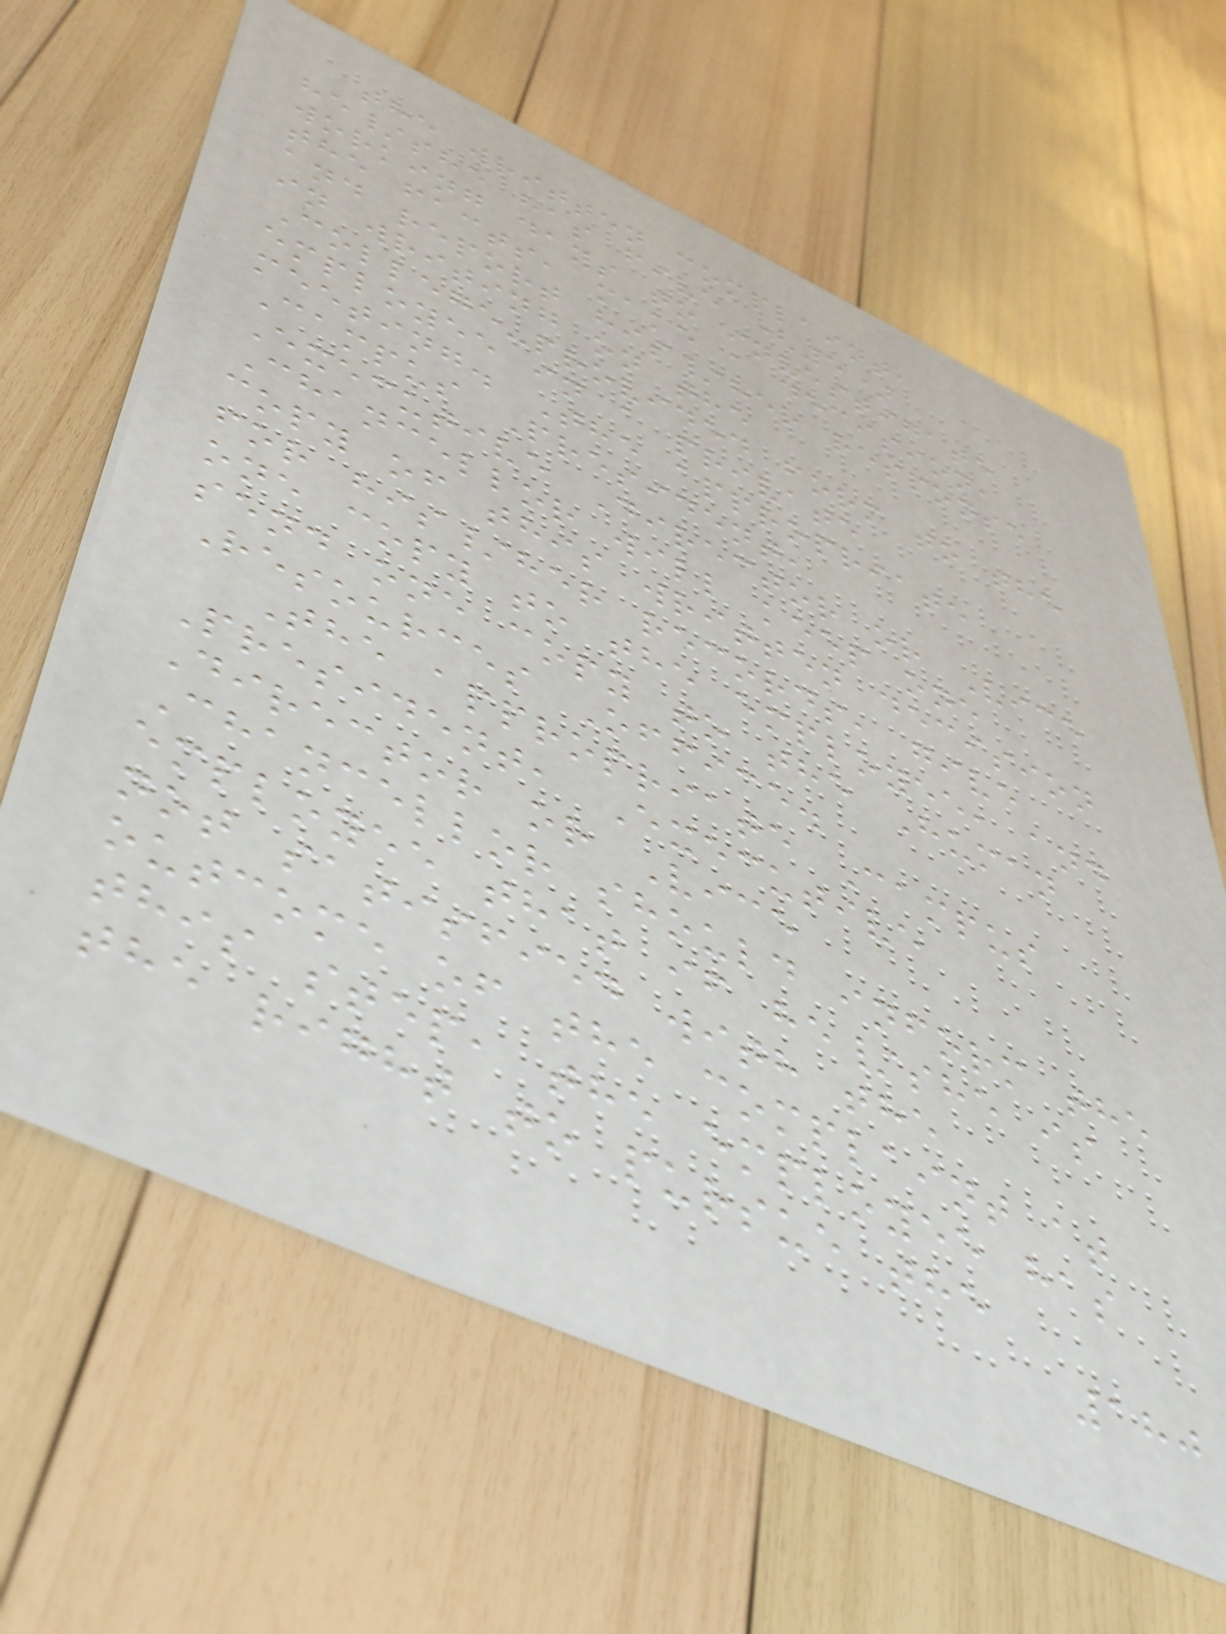the written complaint,
he/she has five (5)
working days to investigate
the facts, make a decision,
and report his/her response
in writing on the
College-provided form to the
employee in a private
meeting. The appropriate
Campus President,
Executive Director or Vice
Chancellor will keep one
copy of this written decision
for his/her records, give
one copy to the employee, and
send one copy to the Human
Resources Office.
The appropriate Campus
President, Executive
Director or Vice
Chancellor should inform the
employee that if he/she is
not satisfied with the
outcome of the complaint at
this step, the employee has
the right to pursue the
180
